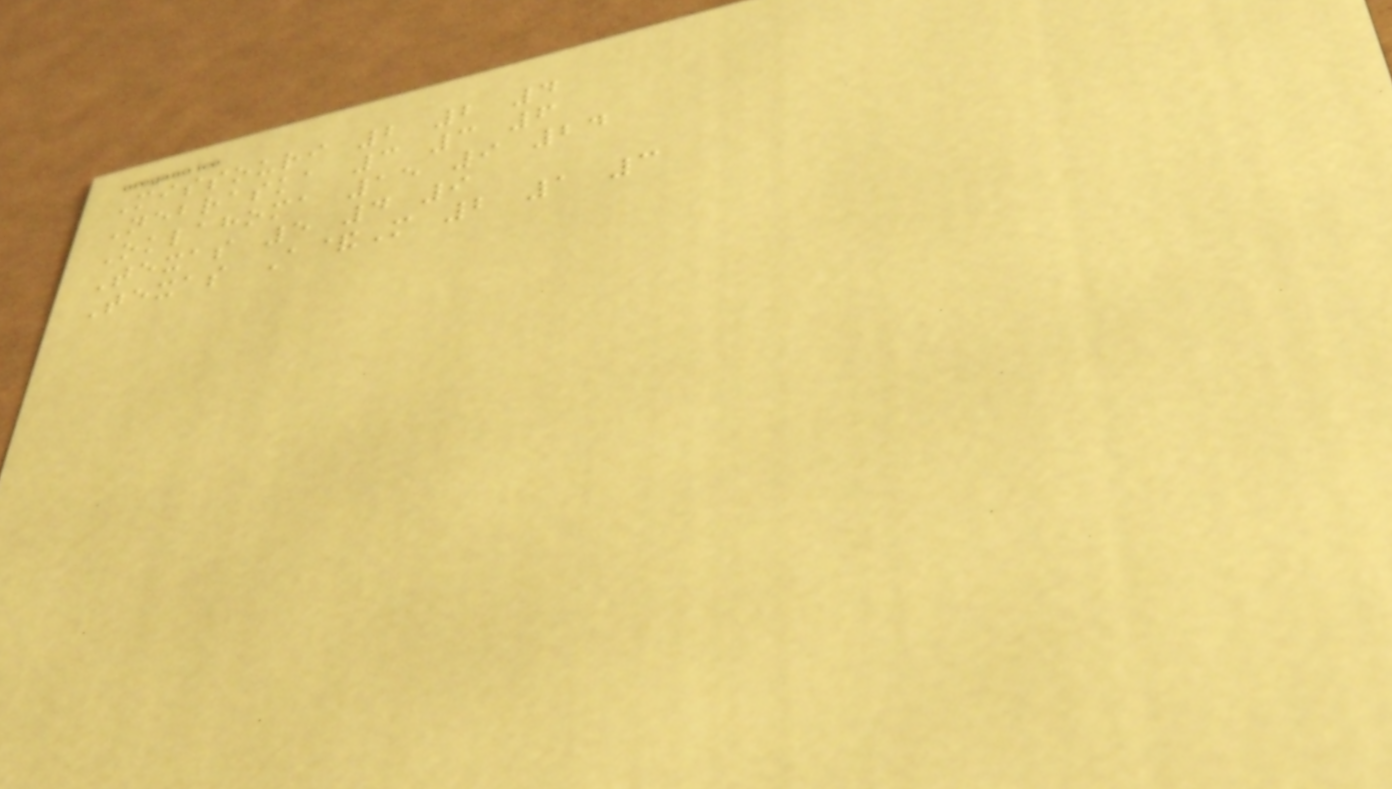Missouri 2 2 4
Nebraska 3 3 6
Oklahoma 15 9 24
Texas 5 4 9
Texas A&M 2 1 3
